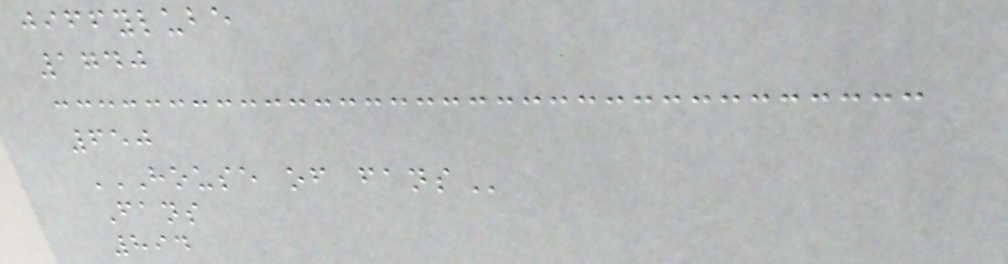jiffylube
1740
650
HOUSE OF FANS
Fans
894
